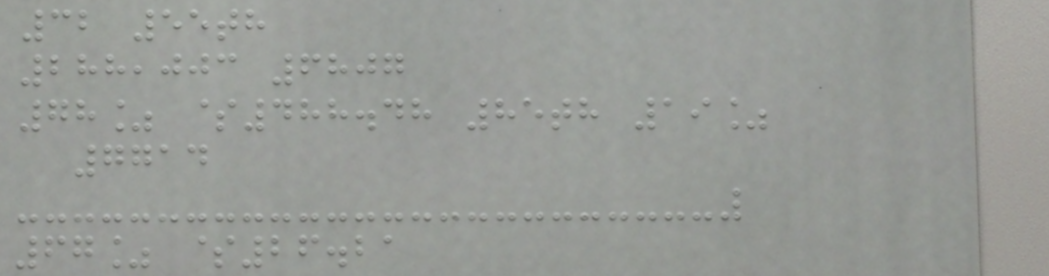32 55th
288,003 6807
78% $488.48 85th 19%
7714
67% $26.21
